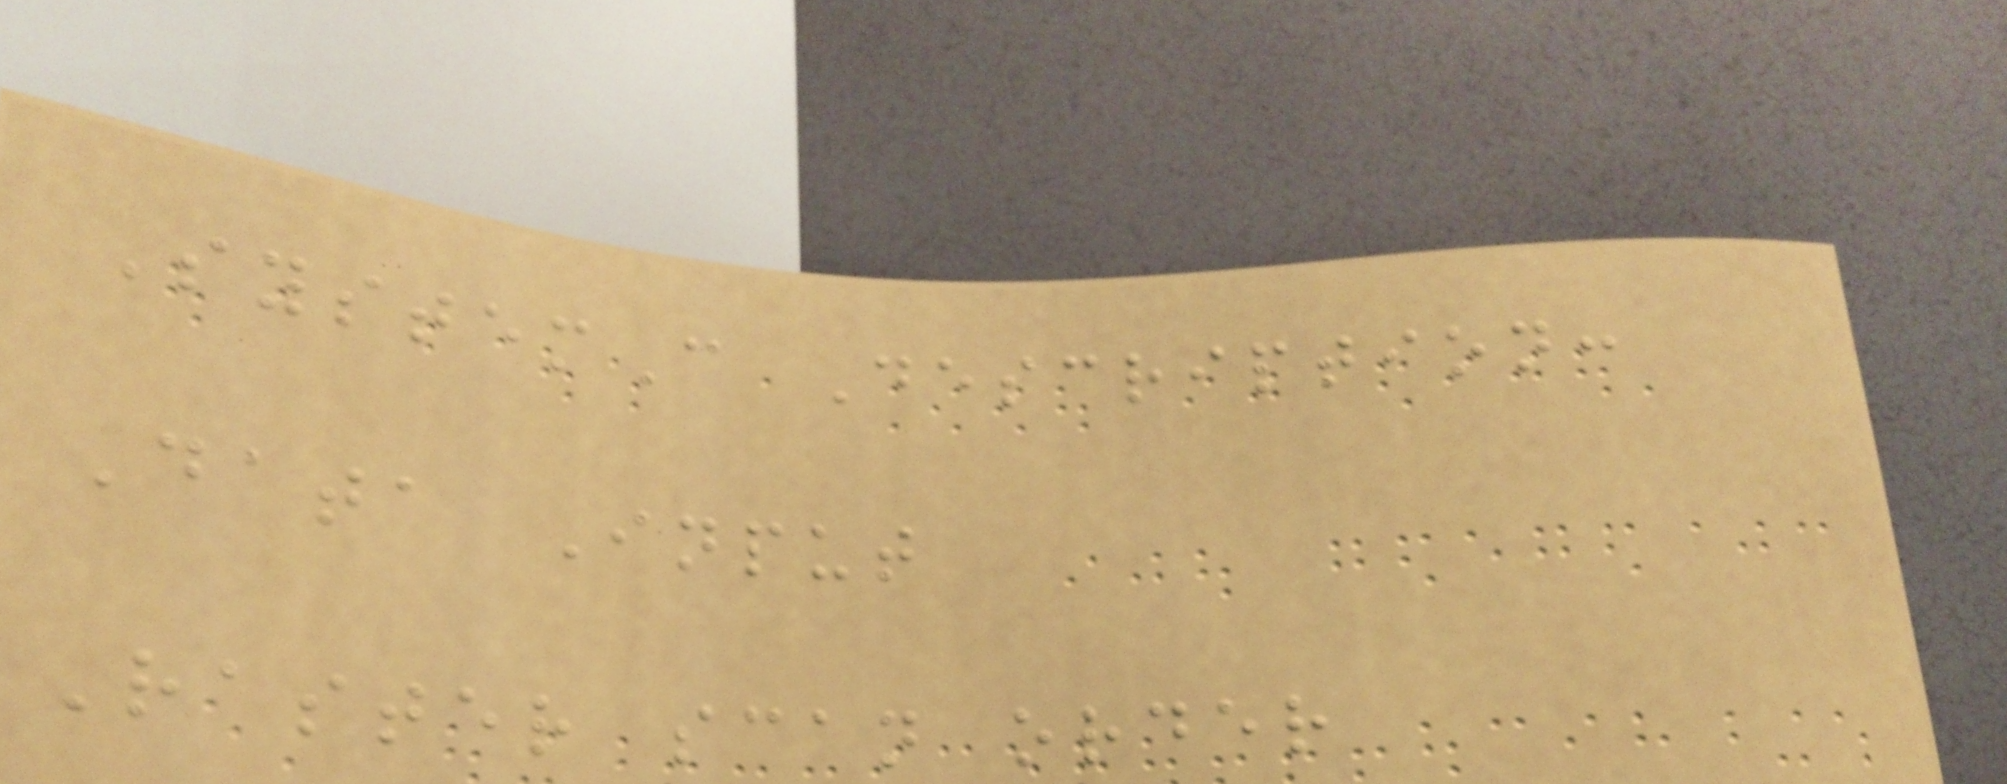SystemC Description:
Data Input
Raster scan order
